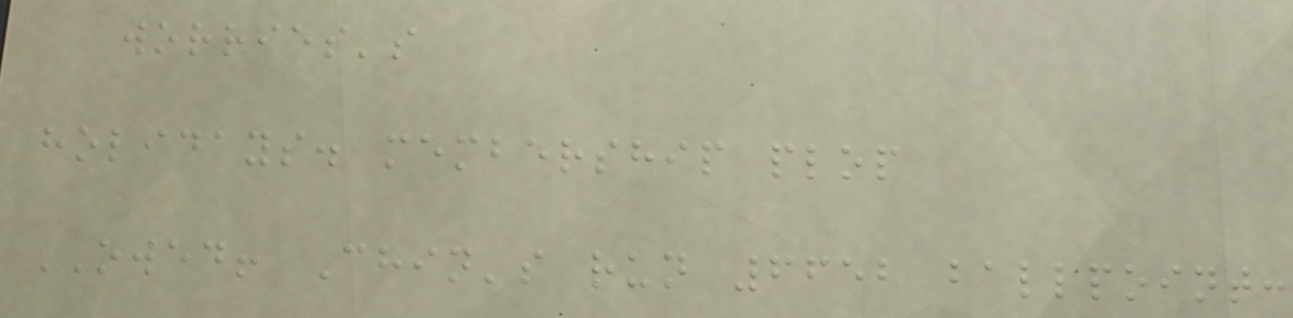worries's
holidays. membership plop
OWED! Chin's run 6652 ballpoint:
